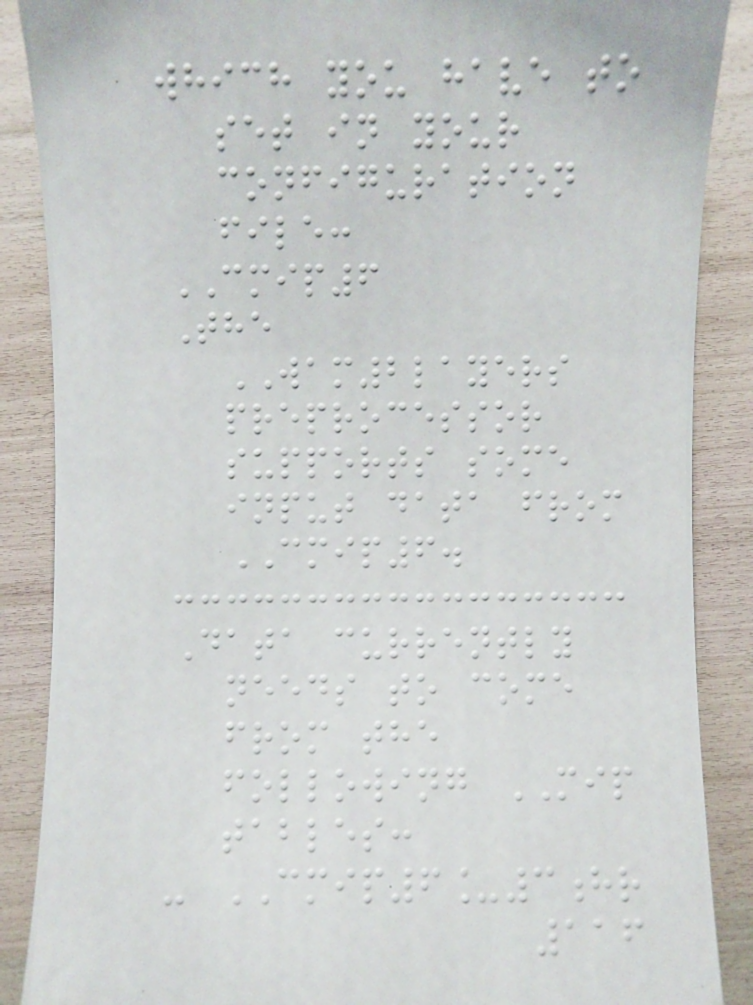which you have to
set in your
configuration
file:
CMIP6
The
WAM2layers
preprocessor
supports some
input data from
CMIP6.
Data currently
needs to come
from the
following MIP
tables:
- CMIP6_3hr
116
